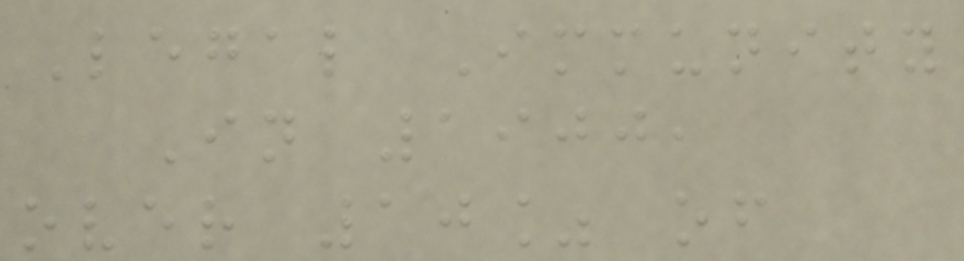Legal Immunity
In 1900,
over 10% of
